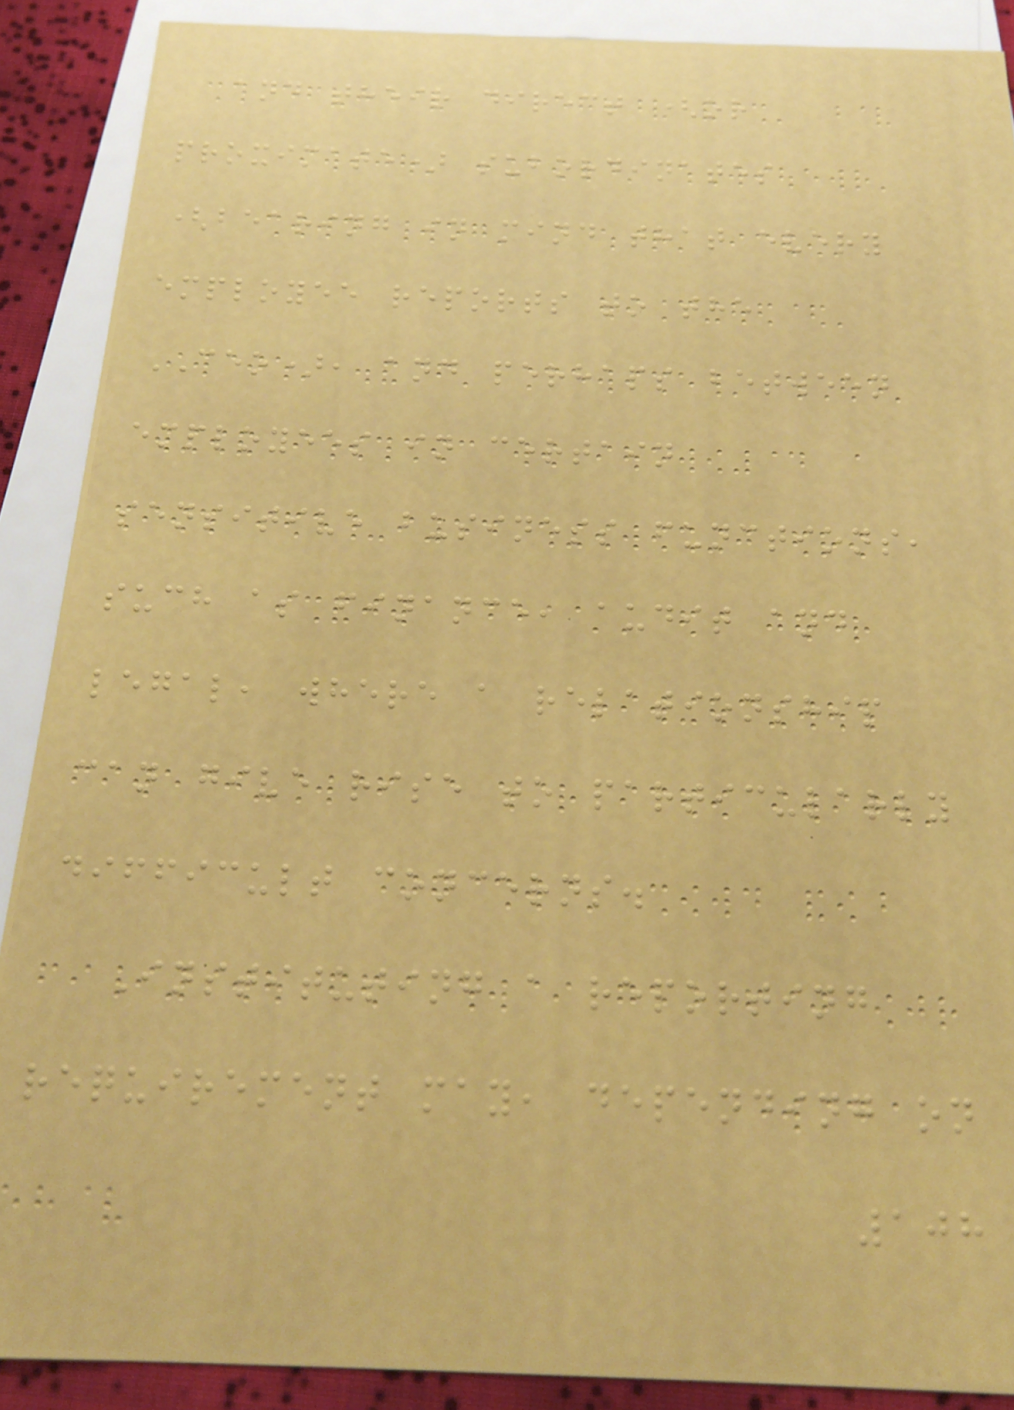and their direct (or
proximate) subordinates
(bearing in mind that every
employee reports to the
CEO), and perhaps between
employees in certain
sensitive business functions,
such as finance, audit and
legal, where a relationship
can give rise to particularly
difficult concerns.
Instituting a reporting
requirement may, depending on
108
